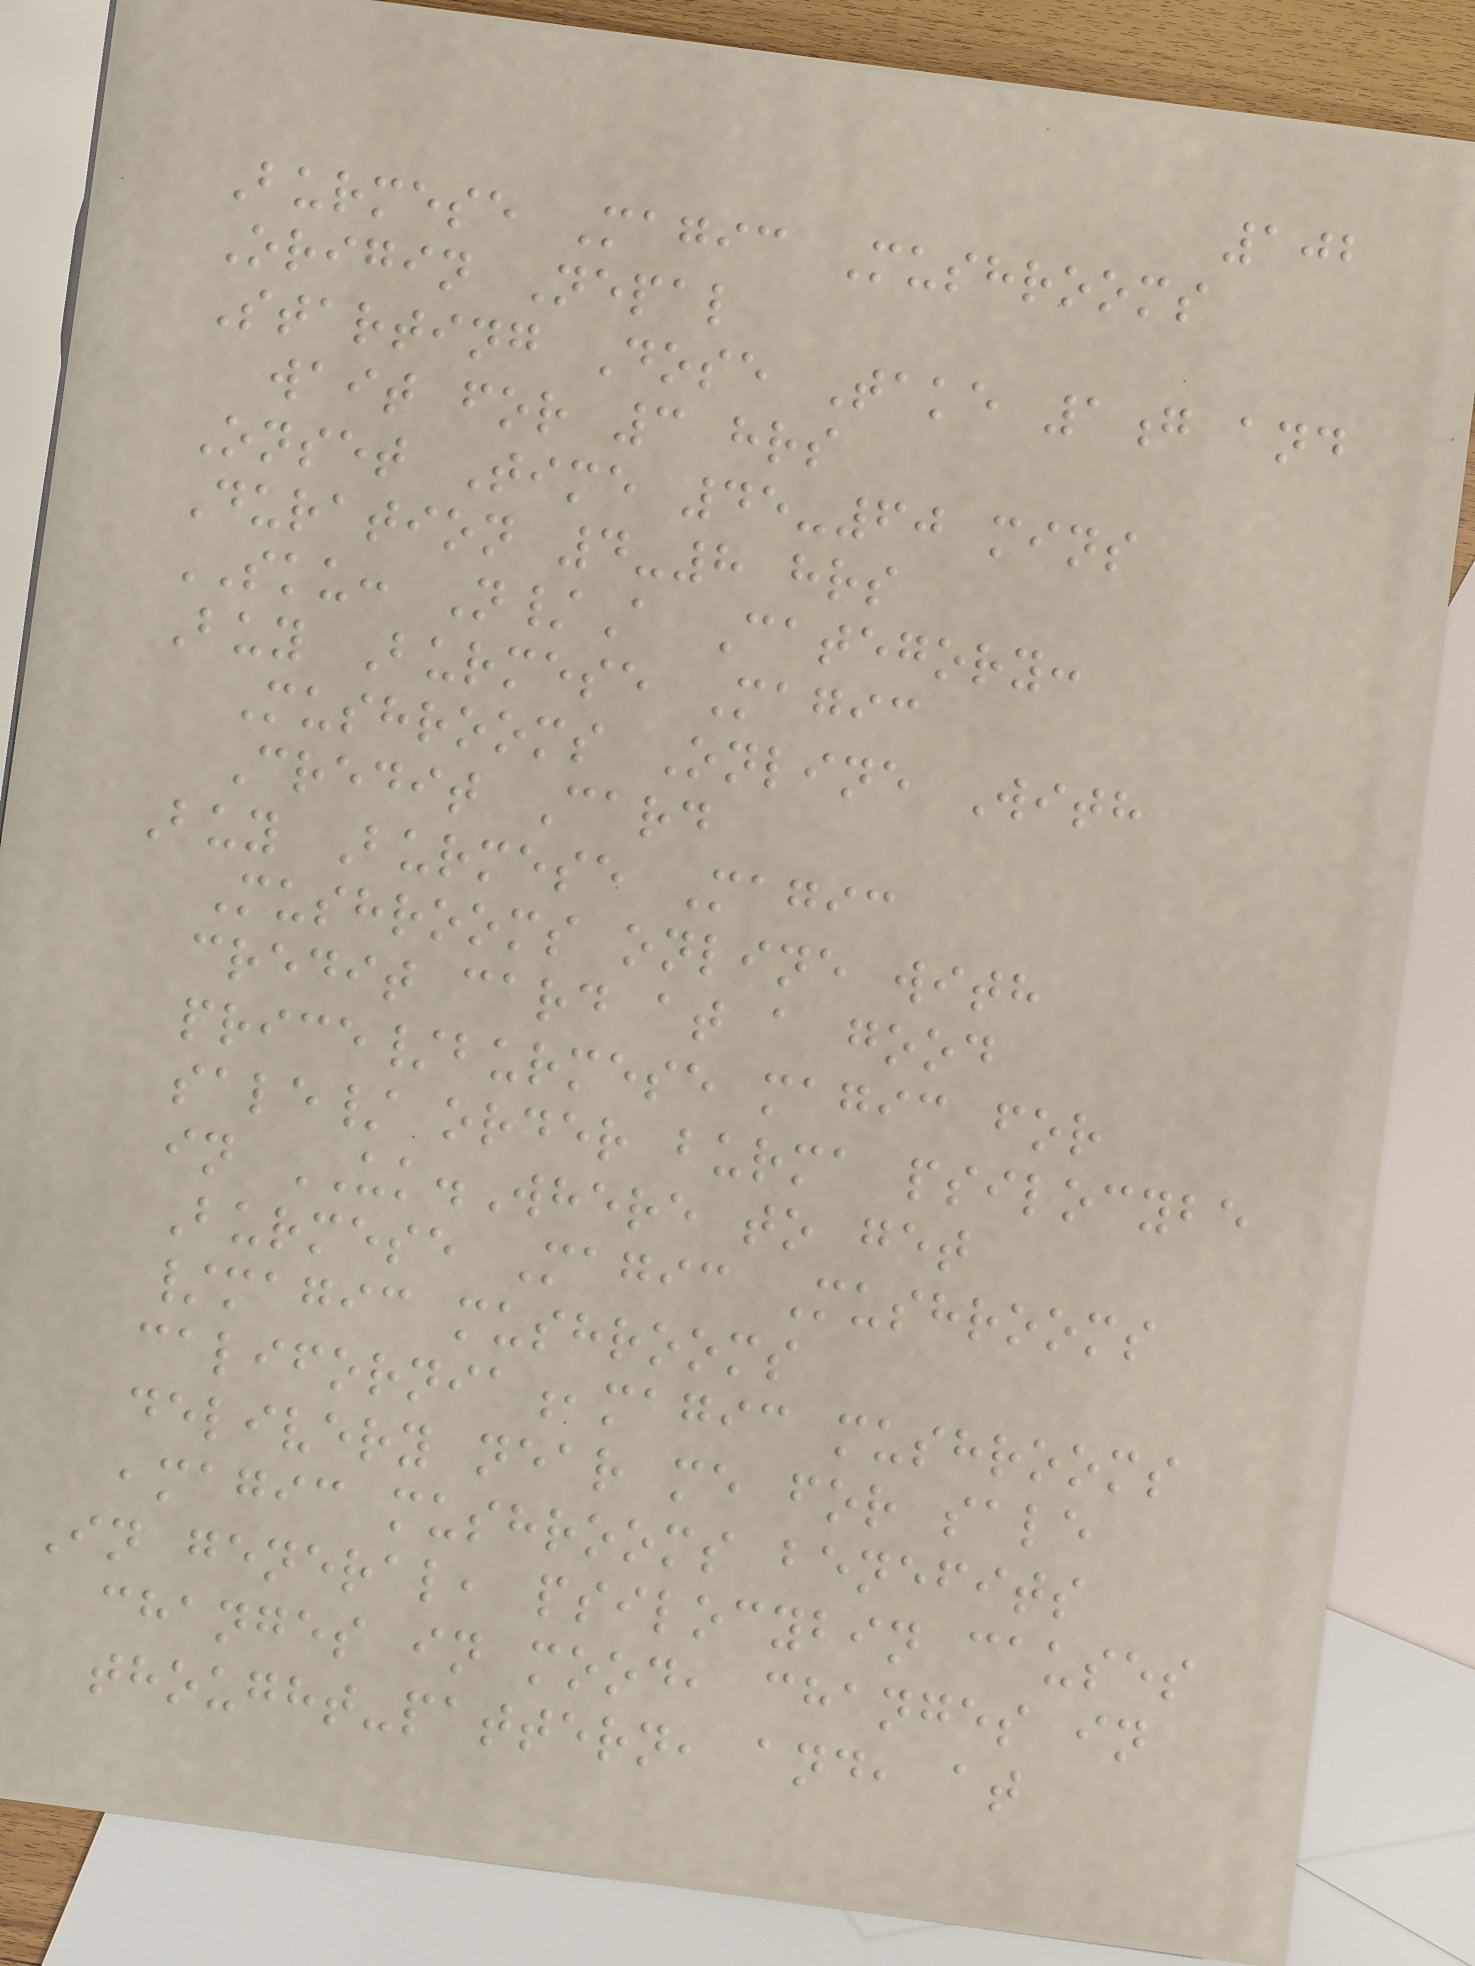102
Burmese Magic Mushrooms
Origin Nepal
Starting Dose Take 1g and
wait for 3 hrs
Onset Time 45-60 mins
Duration 4-8 hrs
SKU: N/A Category:
Buy Burmese Magic
Mushrooms Online With
Credit Card
Buy Burmese Magic
Mushrooms online with
credit card at a good
price/burmese magic for
sale/ order burma psilocybe
in UK.Where to get
Burmese Magic Mushrooms
/magic mushrooms
california,magic mushrooms
delivery near me for sale
,magic mushrooms benefits
In general, psilocybin causes
changes in mood, changes in
thought-pattern, and, at
